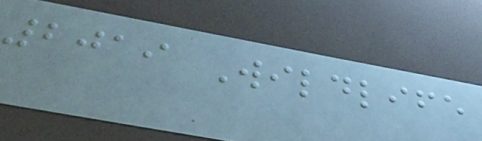2019 Wildlife
